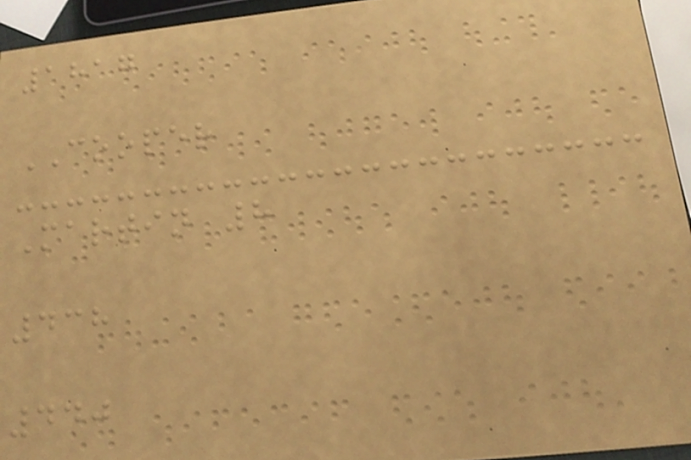1817
COOPER
Martin 8
438
440
